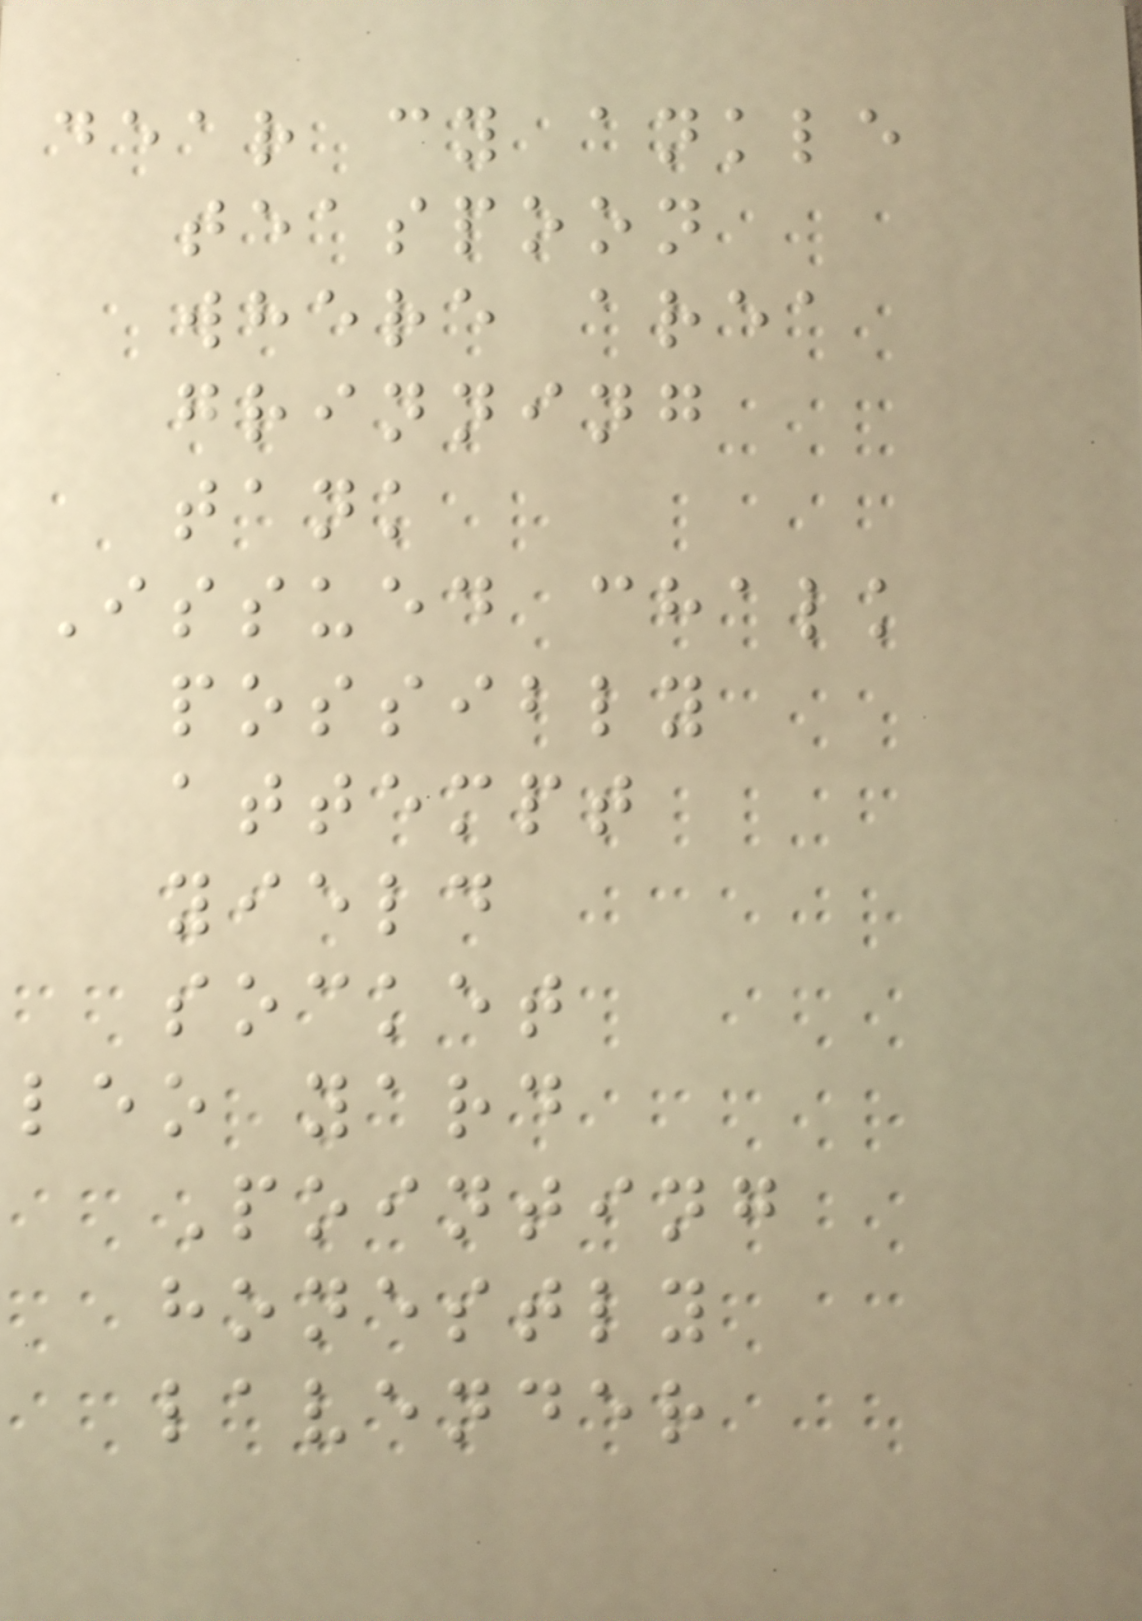dear cy ankle
teaspoon
where area
grinning
tank
Issued chalk
possibly
attempt
yield
socket
leo yard
Pointing
honestly
lavender
